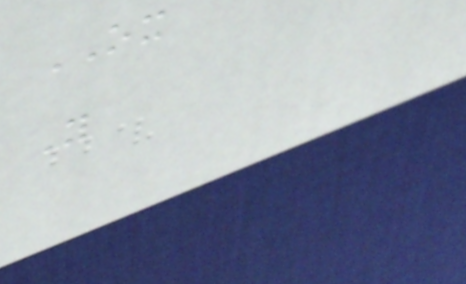OX
Y
